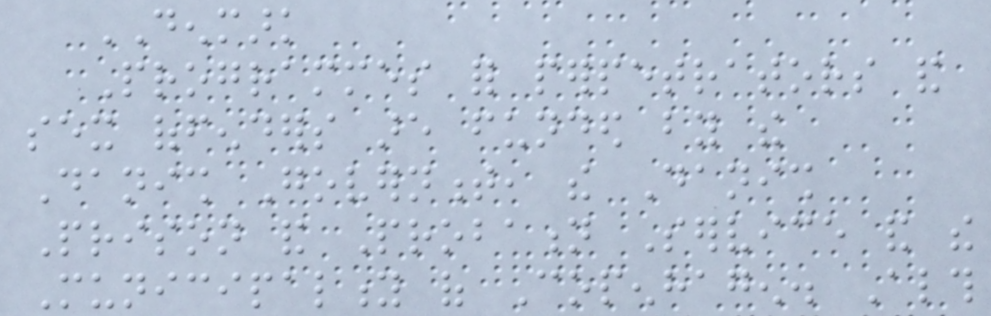DENMARK
Programmes for perpetrators and
sex offenders are funded by the
Danish Government, the Danish
Prison and Probation Service and the
Municipality of Copenhagen. Although
